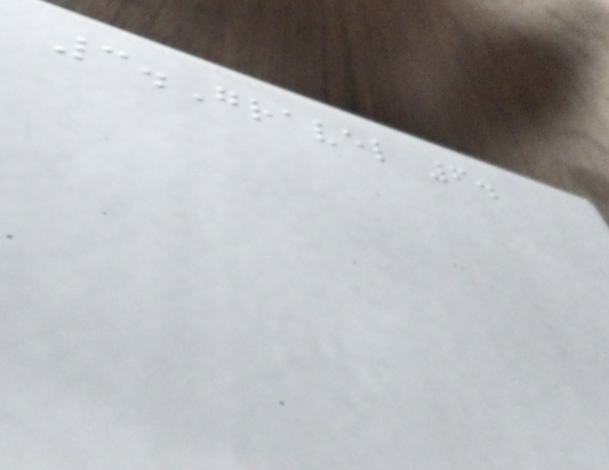3.Gravel 6.
